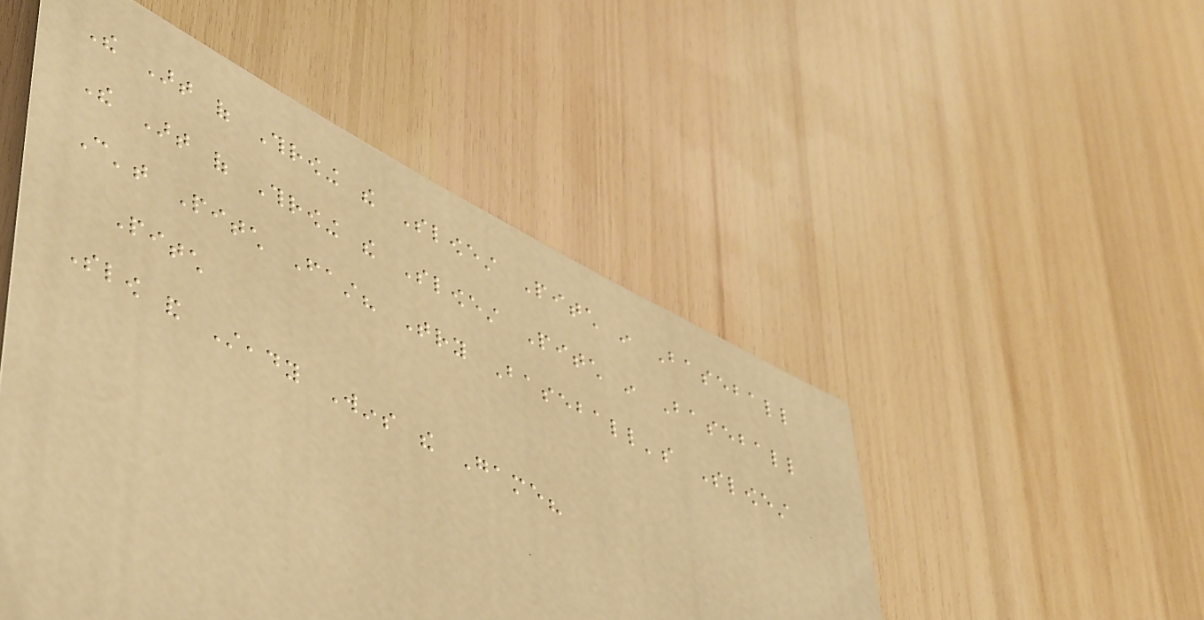The Art of Throwing the Slowest Pitch in Baseball
The Art of Throwing the Slowest Pitch in Baseball
Can't Pitch Fast? Try Baseball's Slowest
Pitch
Slow and Steady Wins the Game?
